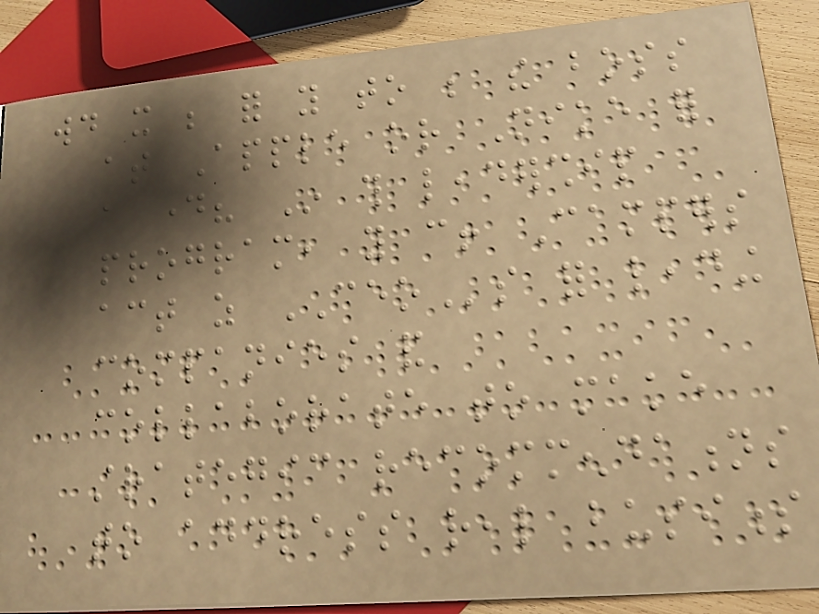would it be for you to be the boss
at Apple or Nike for
a day? In this leadership
program, you can! Campers
act as CEOs for leading
companies and
collaborate to make
strategic recommendations
to address real business
